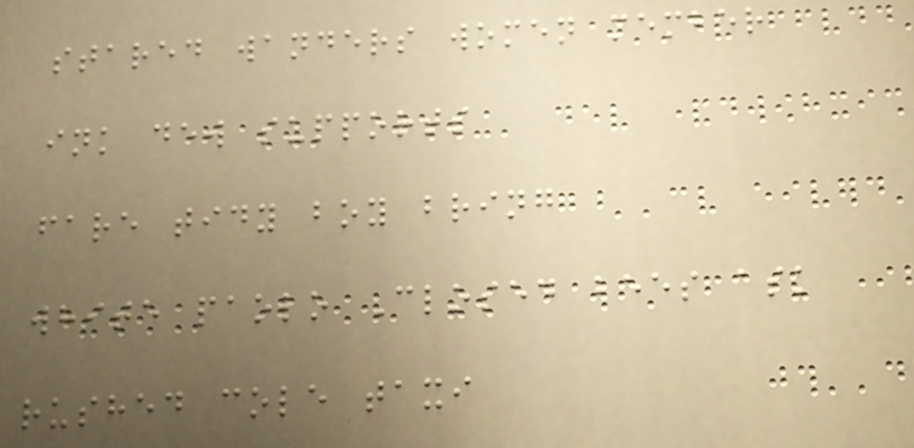stared wanders women member
ink dew supports
fare tidy boy bring
white paolo Closed bees ask
rushed cole taxi
